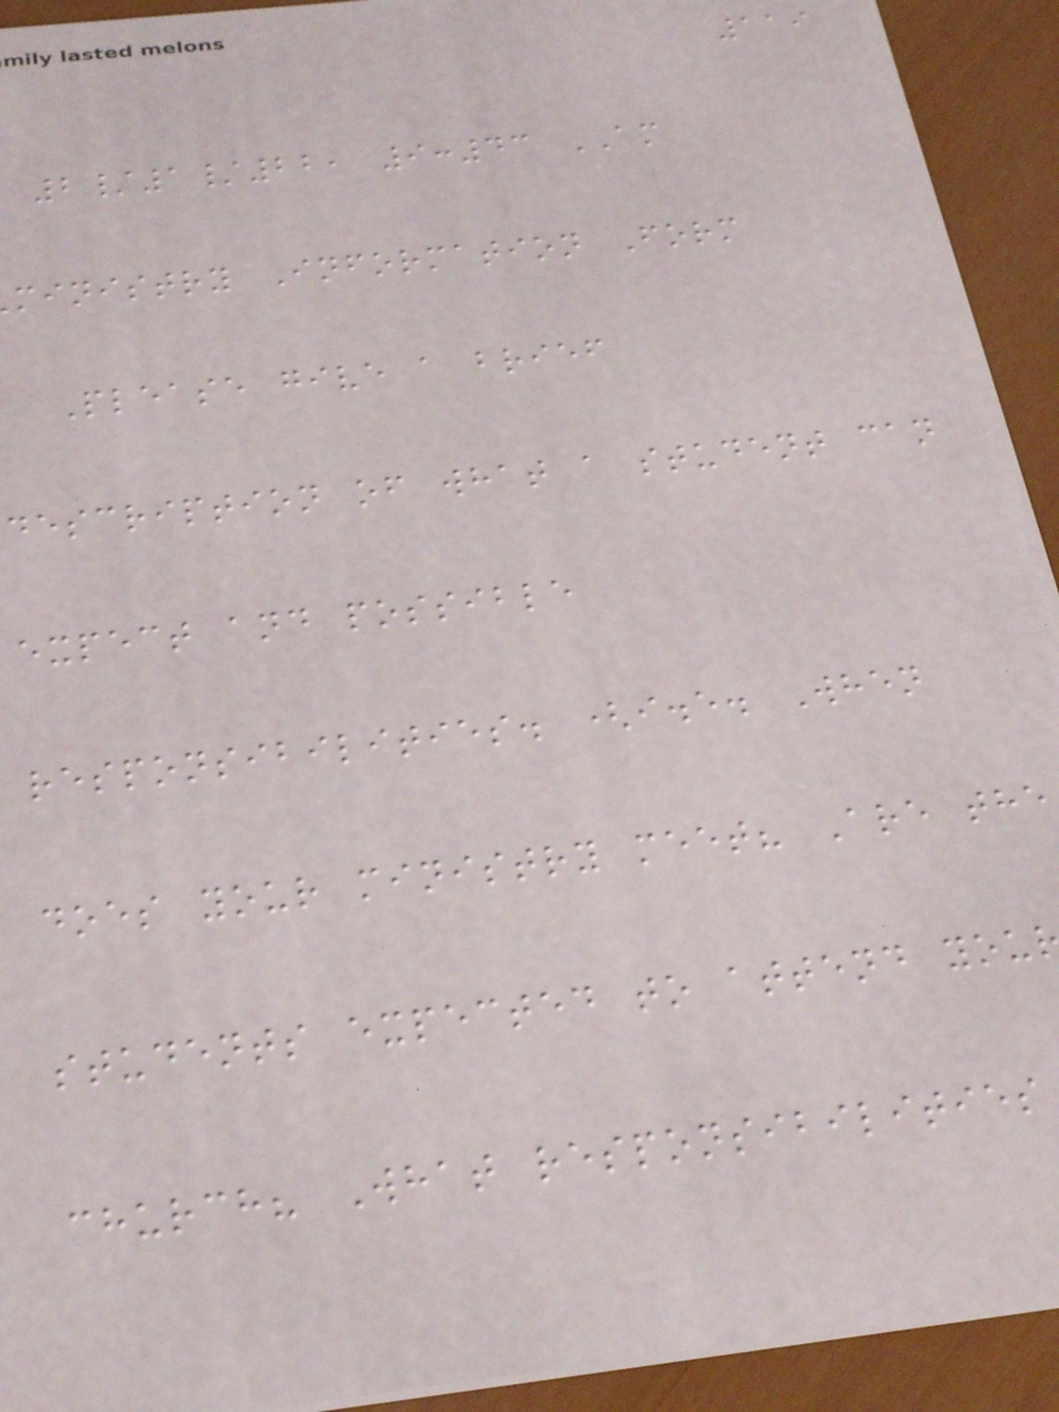119
2/1/22, 9:43 AM
ministry Information Form
Please give a brief
description of what a student can
expect and possible
responsibilities. (i.e. When
does your ministry meet? Are the
students expected to attend you
church? What responsibilities
